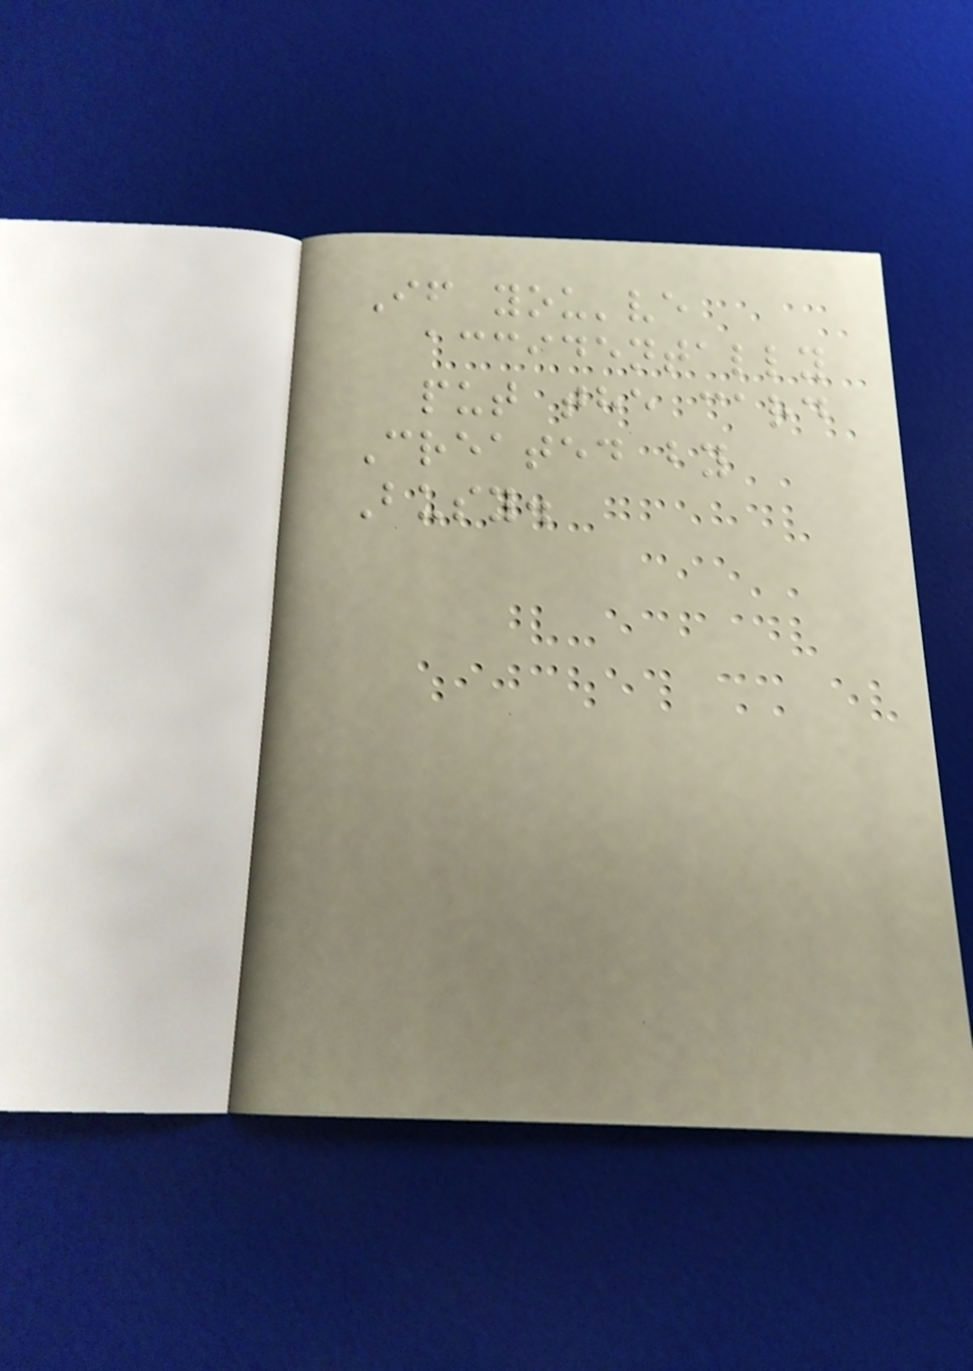If you've
accidentally
put the card
Created by
Busy.
